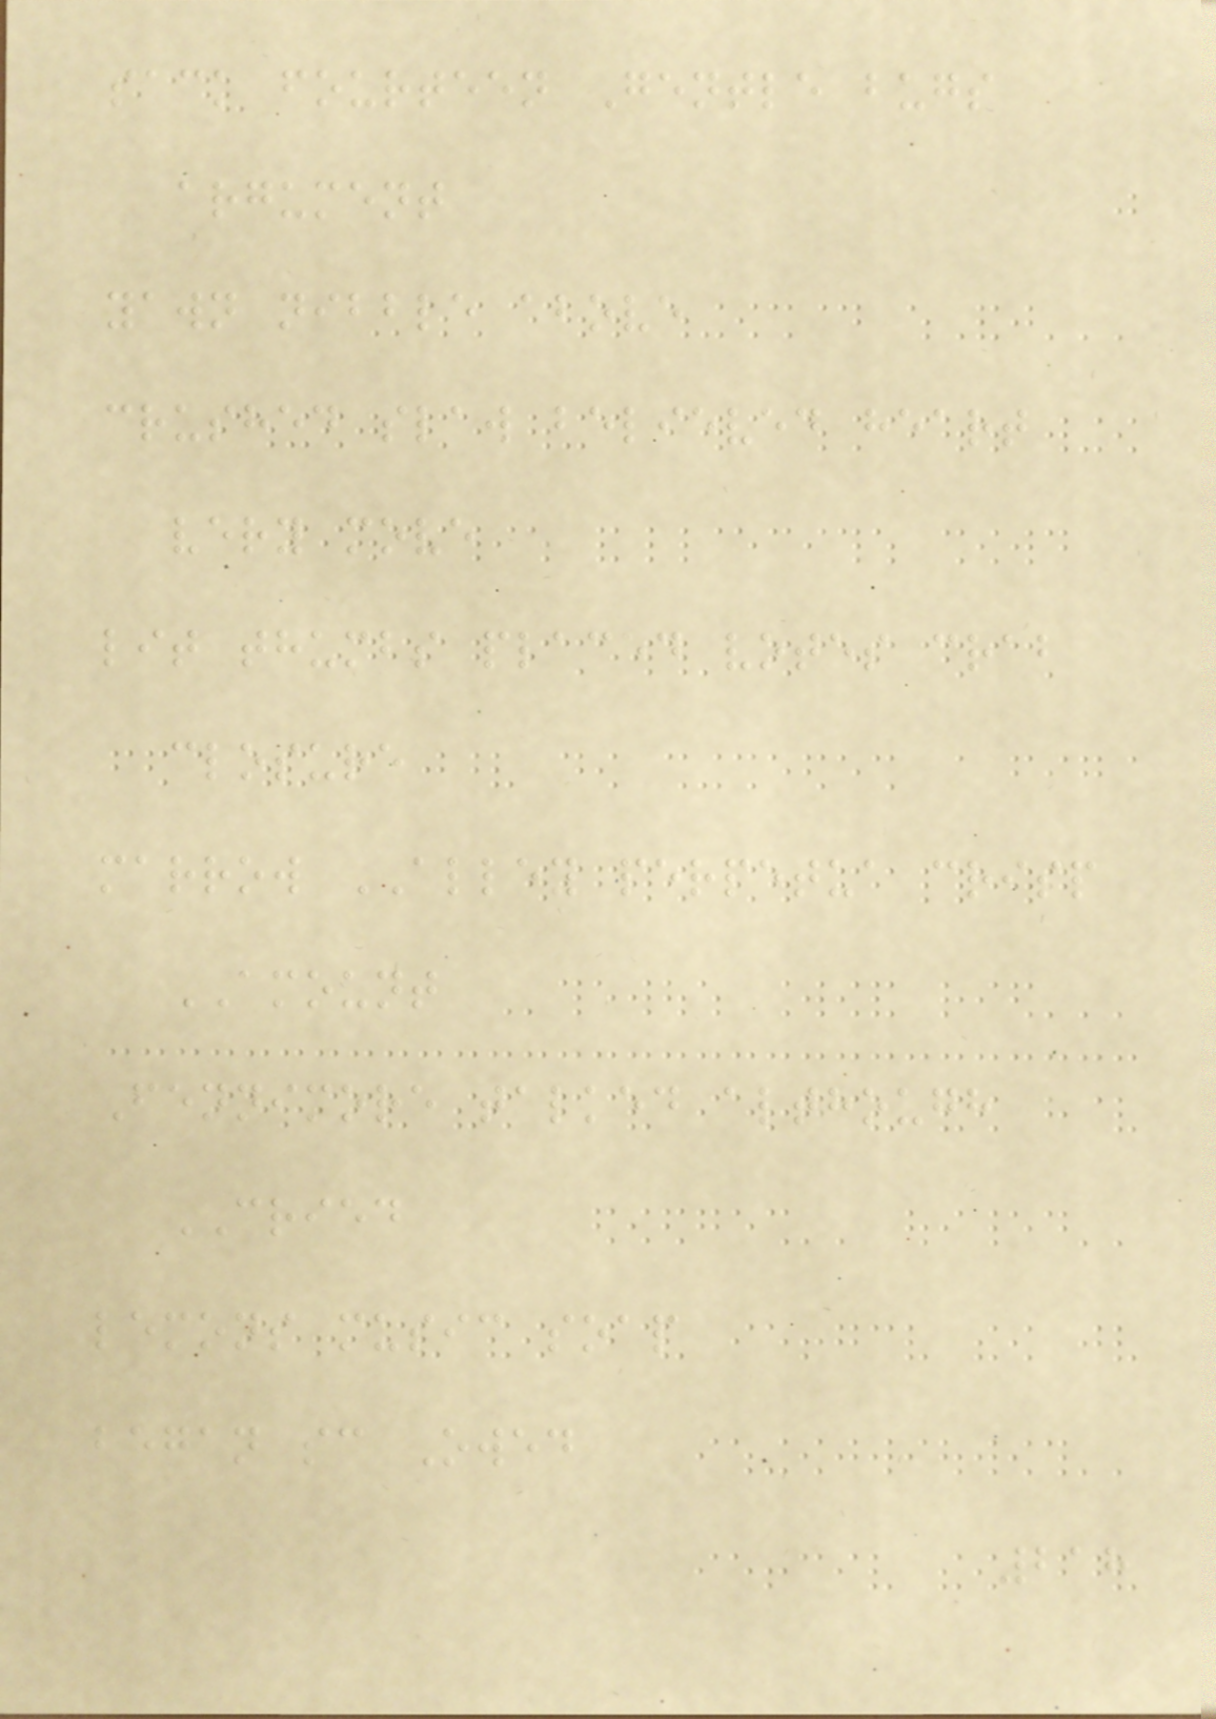sack fourteen Gentle bugs
argument
yawn nibble above
crushed slaw believed heart
very move
lit thumbs placed votes crab
closure
marrow ALLEY perpetua crisp
AMOUNT
Fennimore talked although
CRIED
lemons music soap
began sc Owed
218
